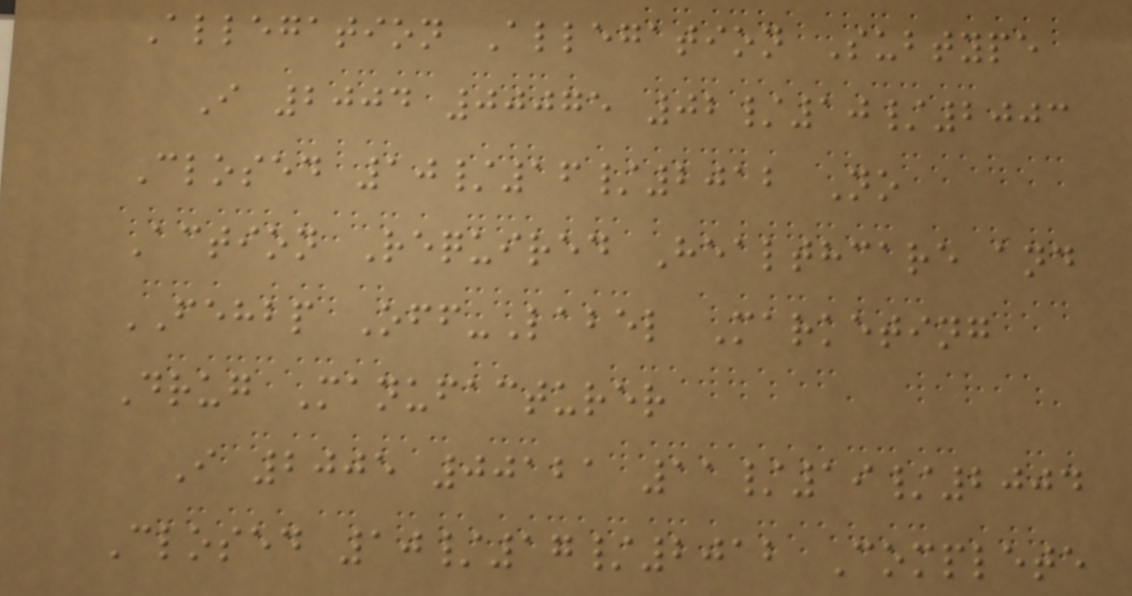Allegation Allegation Subtype
I 2004 00075 02/10/2003
Closed 10/16/2012 No
Action Required Healthcare and
FEHBP Off-Label Marketing
Drug Manufacturer
I 2005 00121 11/19/2004
Closed 10/17/2012 Complete
